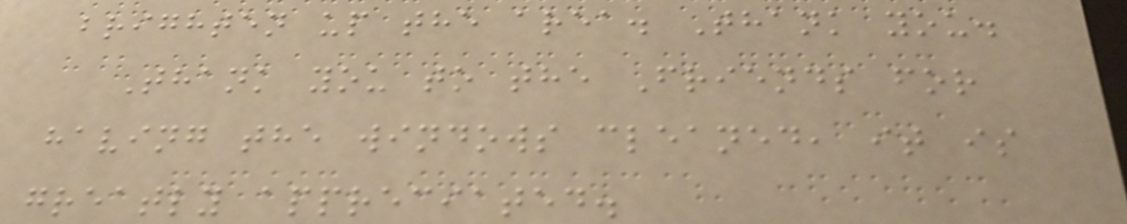brighten up the area. Thank you.
Thank you to the Friends for
having the windows cleaned, it is
greatly appreciated.
